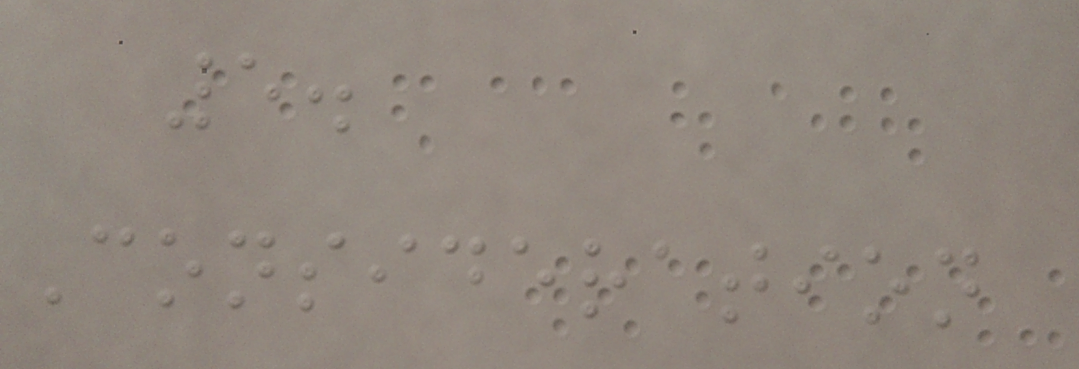5.
Consideration
